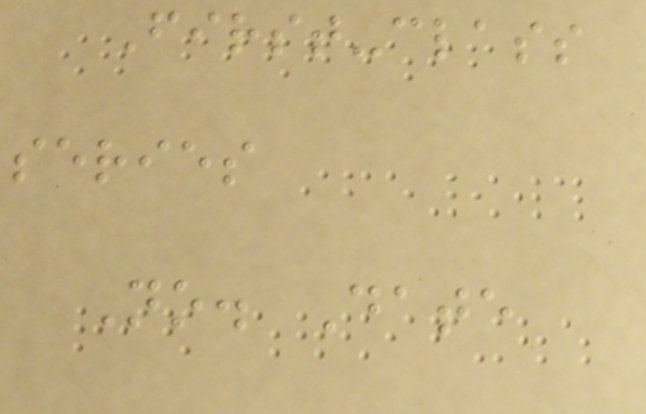First-class
series
No. Date
